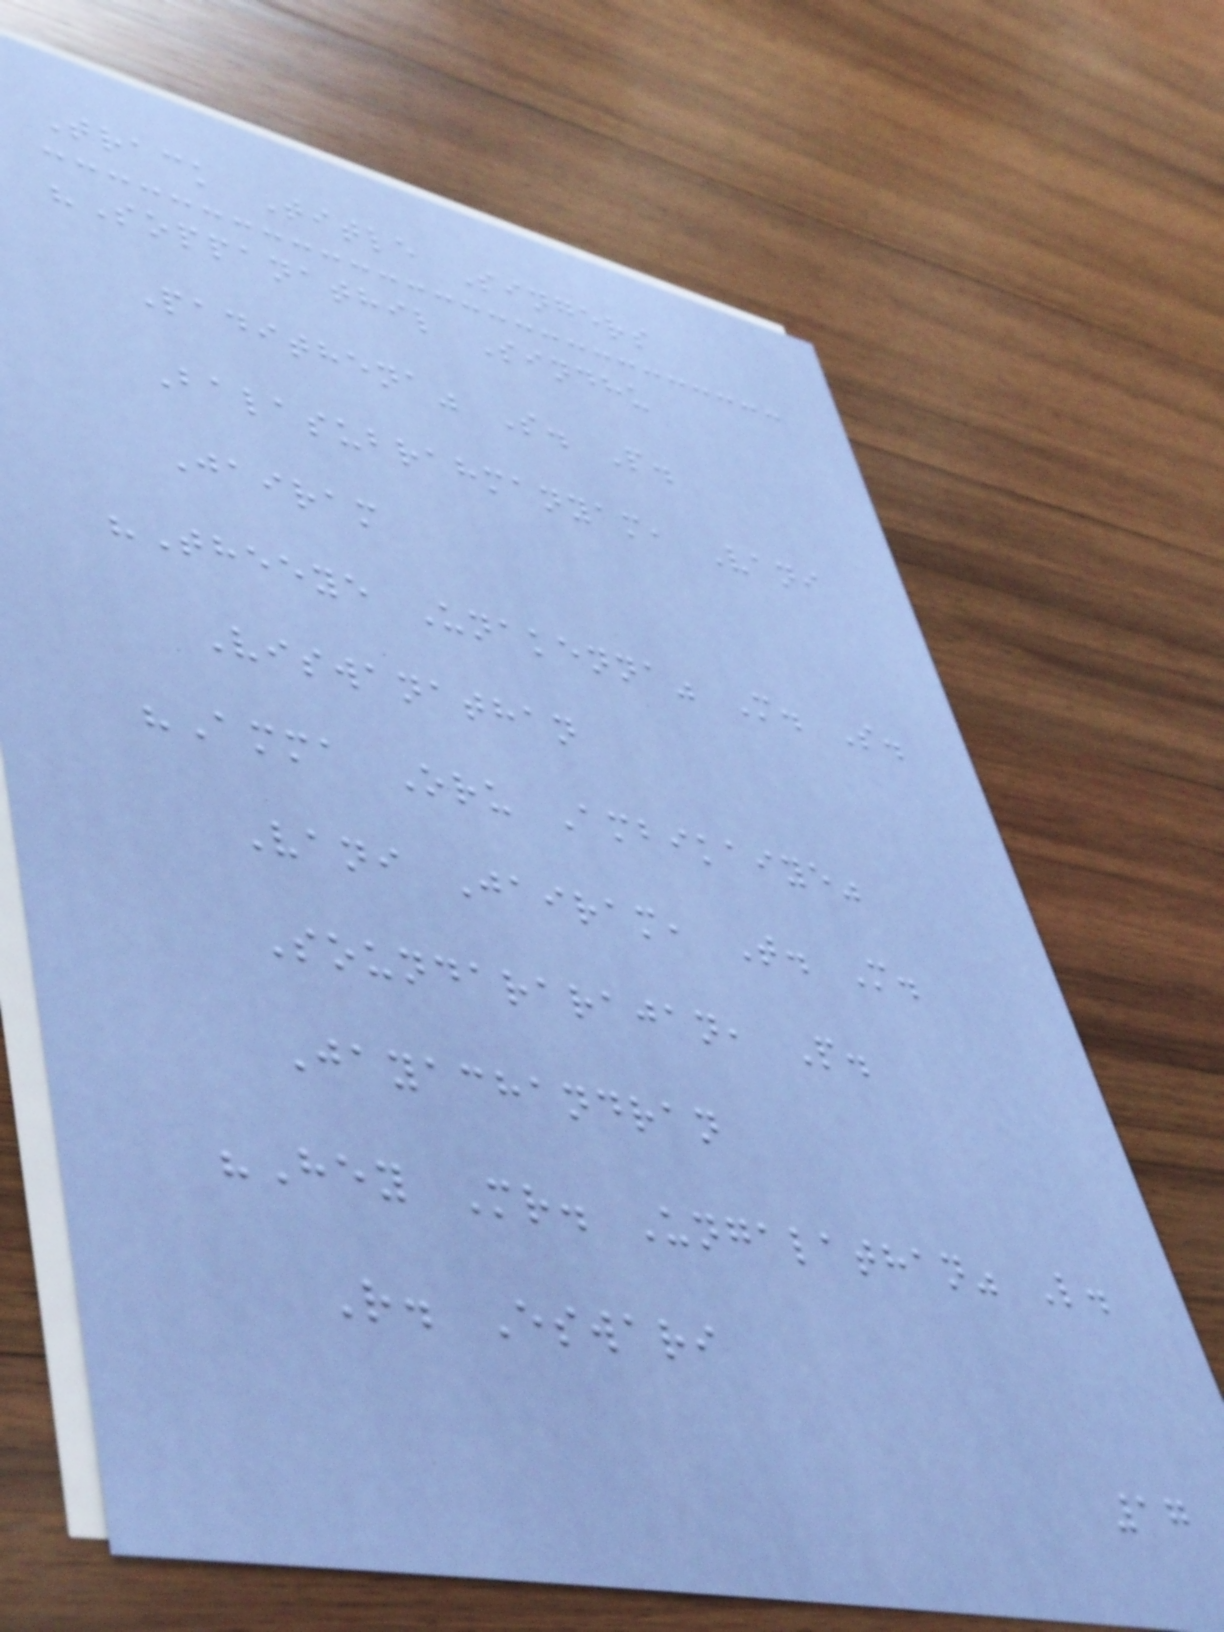Track Title Singers
"Soppanathil Sindhu
Padithena" S. P.
Balasubrahmanyam, Vani
Jairam
"Theeye Unakenna" M. S.
Viswanathan
"Amma Oru Ambikaiye"
Vani Jairam, T. M.
Soundararajan, P.
Jayachandran
"Hey Mr. Ungalathan" L.
R. Eswari
17
